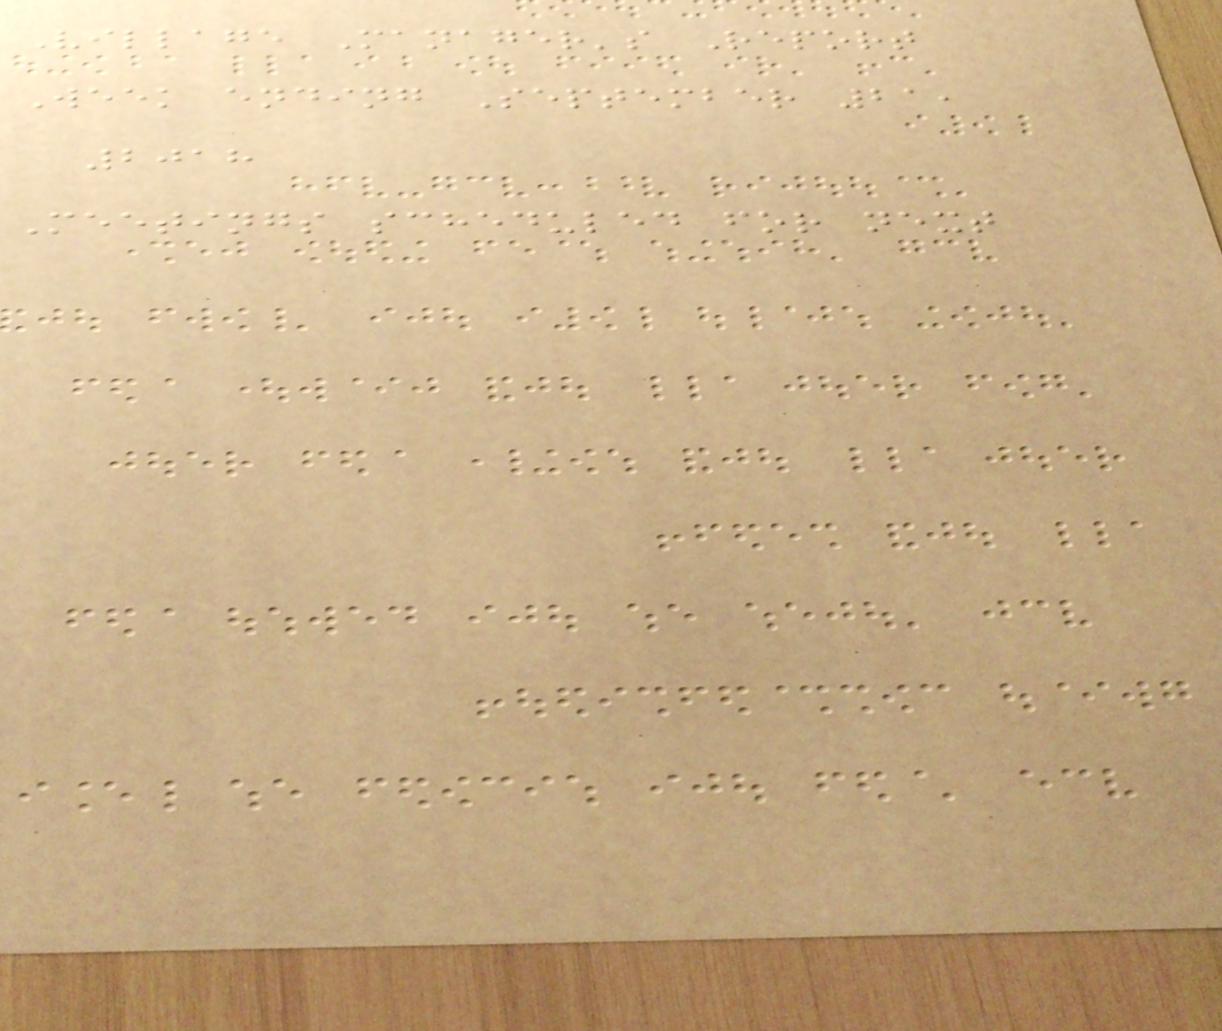Village Manager's Report
Week ending September 21,
2018
Meetings scheduled for next
